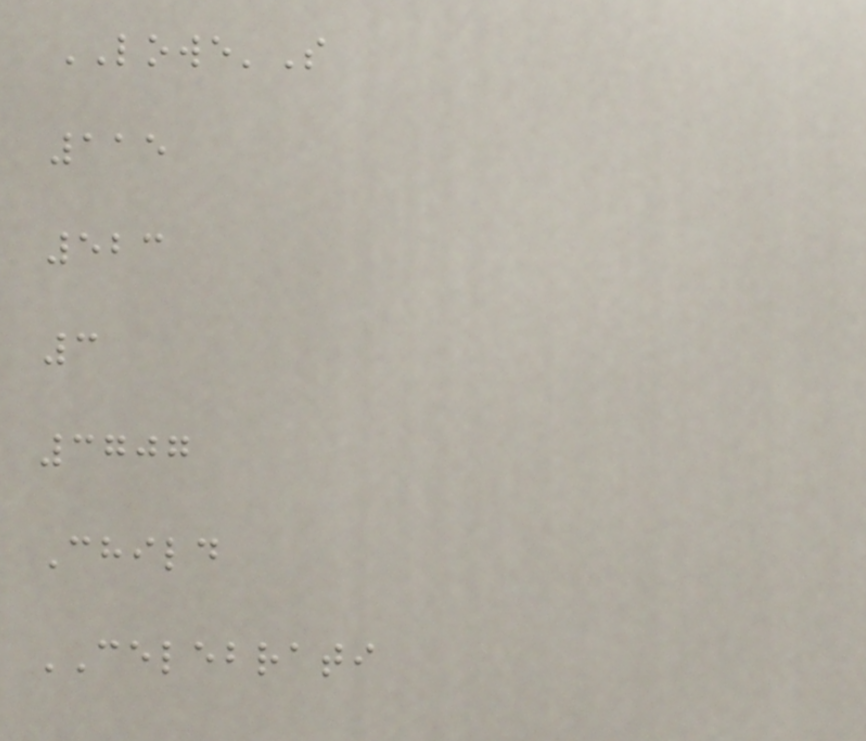LOWE'S
115
523
3
3707
Child
CELEBRATI
